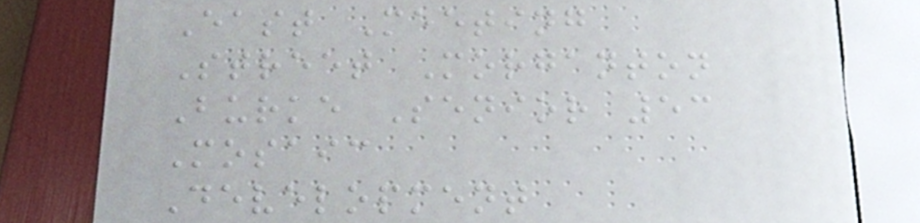East Meeting
Street Morganton
Burke Senior 53
Mosaic
Development
